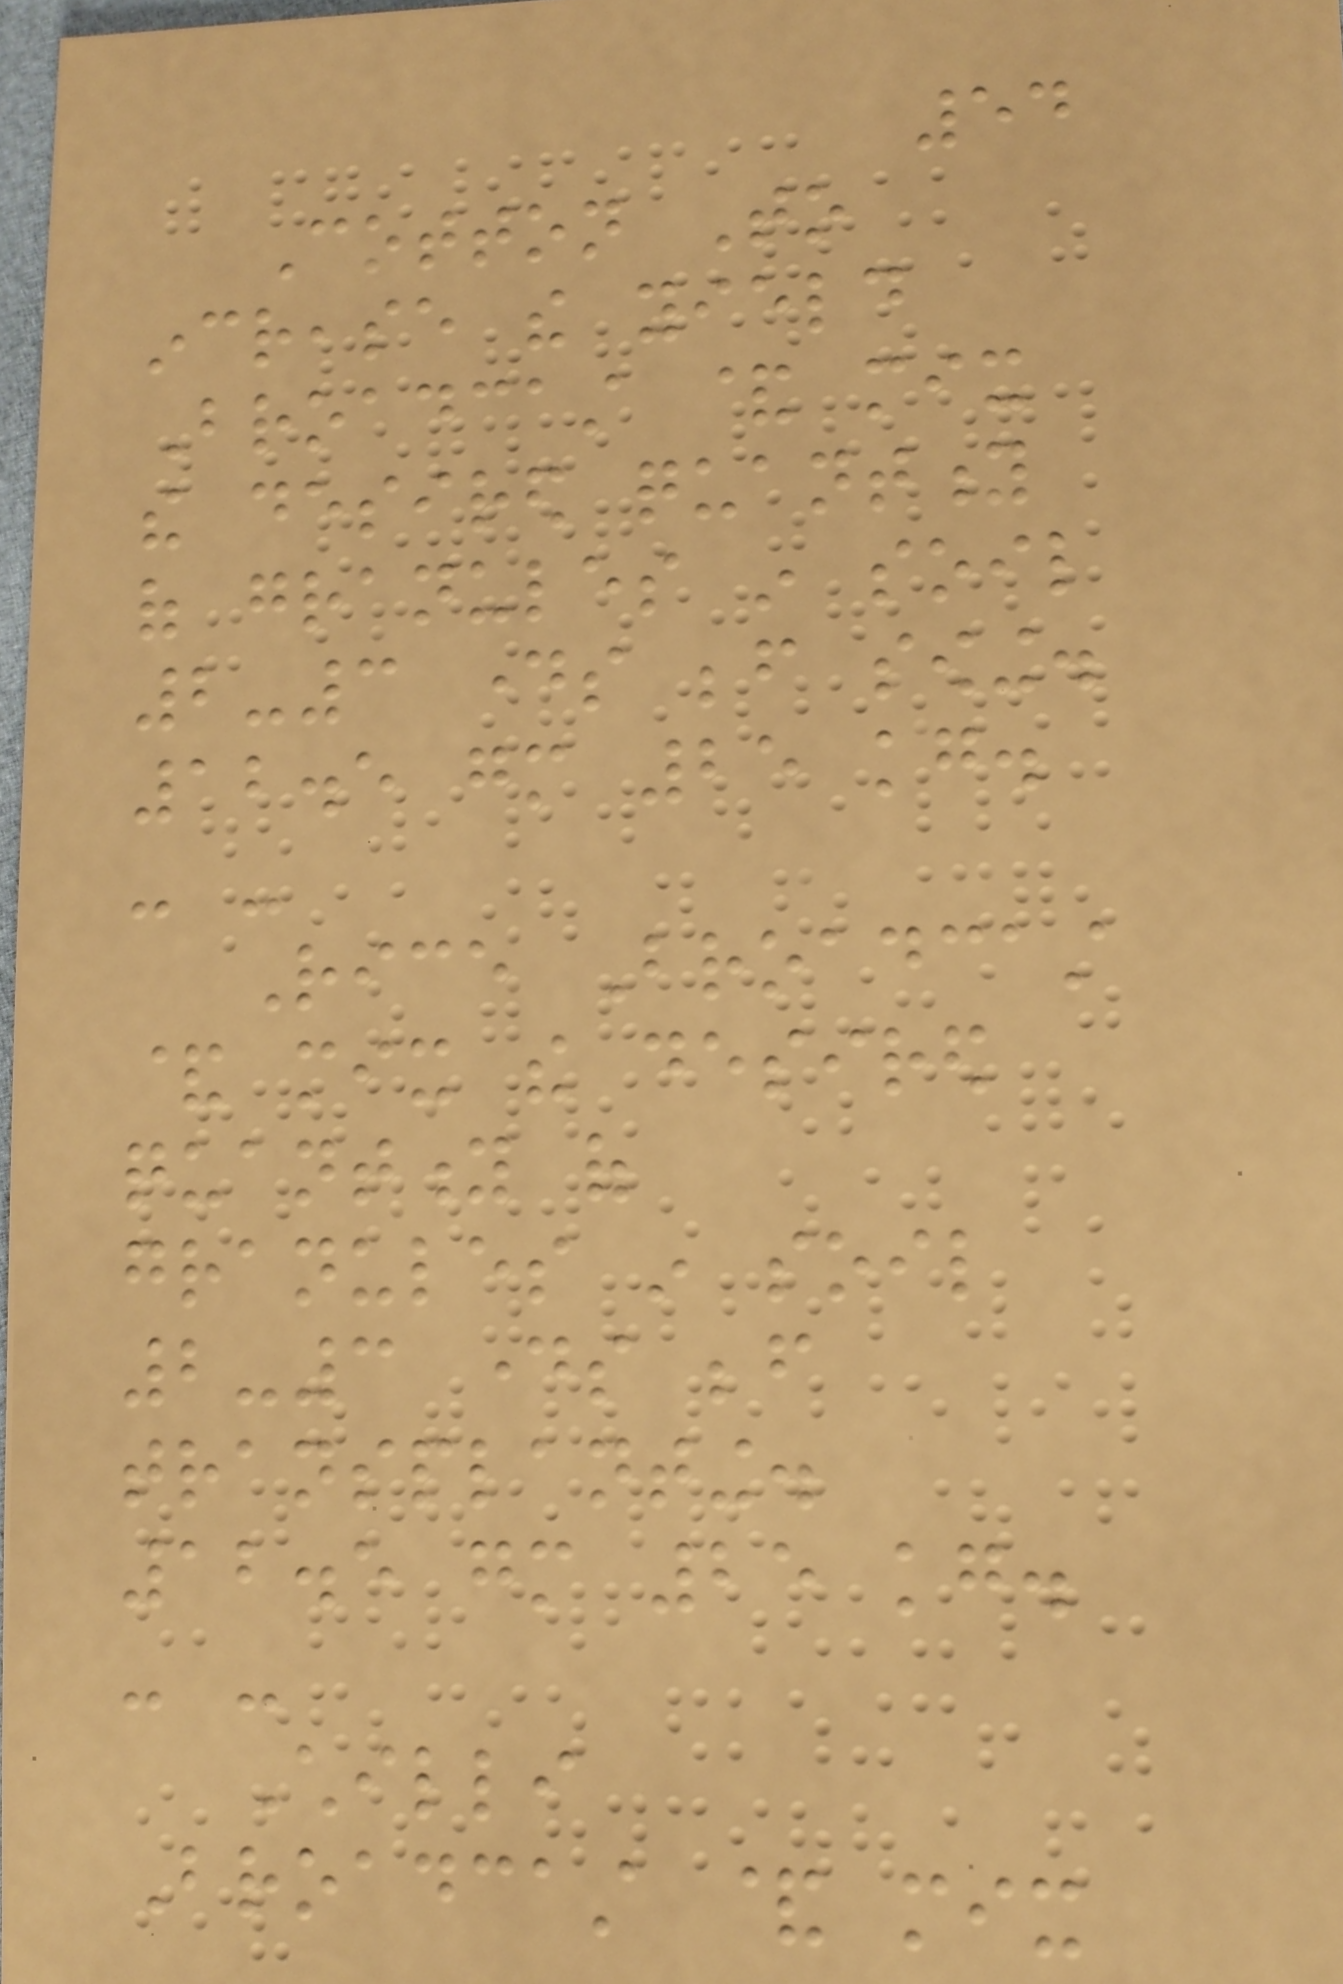54
Cotton To
increase the yield
Broadcast & mix
the desired quantity
of granules in soil
2-3 days before sowing.
12.5 gm 25 kg.
- -
Rice Broadcast
& mix the desired
quantity of
granules in soil
2-3 days before
transplanting.
12.5 gm 25 kg.
- -
Chilli
Broadcast & mix
